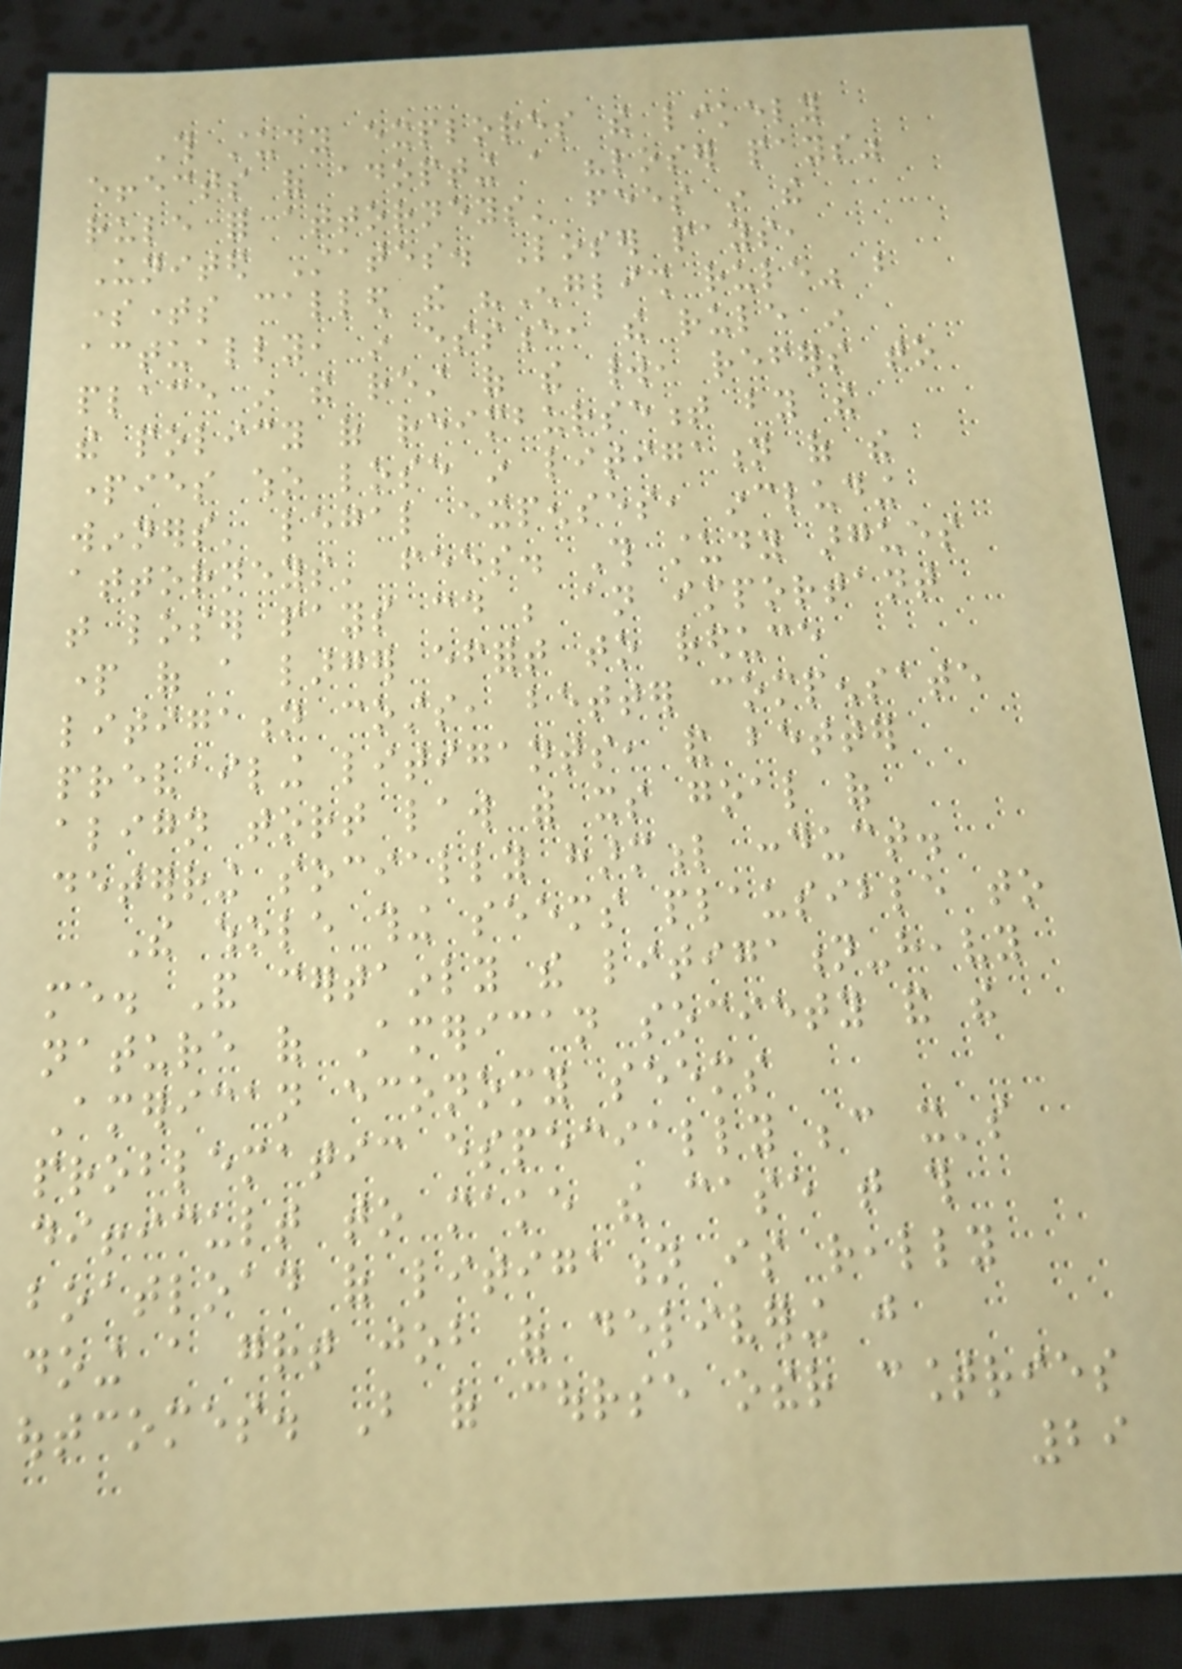This study explores the likely
effects of adopting a "loser pays"
rule for attorneys' fees in the
United States. Loser pays,
sometimes called the "English rule" but
actually, in essence, the rule in
place in the rest of the world, refers to
the policy of reimbursement by the
parties who lose in litigation of the
winners' legal expenses, including
attorneys' fees. This study argues
that loser pays could be an important
part of a larger effort to reduce
litigation costs, better compensate
prevailing litigants, and better
align tort law with its goal of
deterring socially harmful conduct.
The whole thing seems plausible to
me. And certainly the litigation-heavy
nature of American society and the
American economy seems
problematic especially because it's
difficult to make the case that this
boatload of litigation is really
doing a great job of delivering just
outcomes. But of course other countries
29
